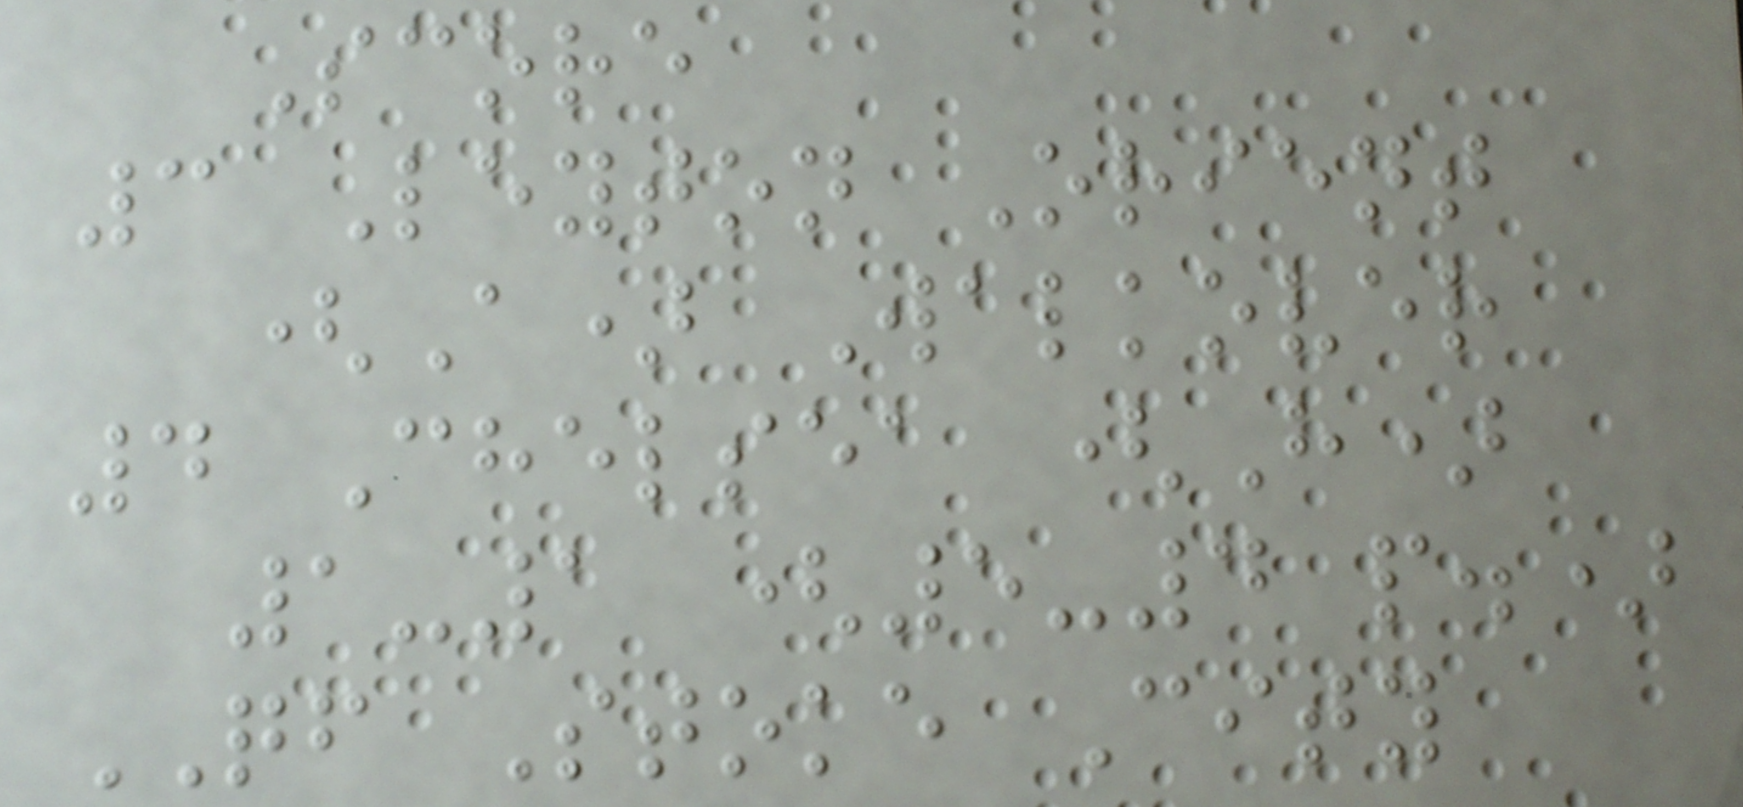Score
3 Leyton Orient
(A) Walkover
4 Chelsea (H)
1-1 (5-4 p.)
QF Stoke City
